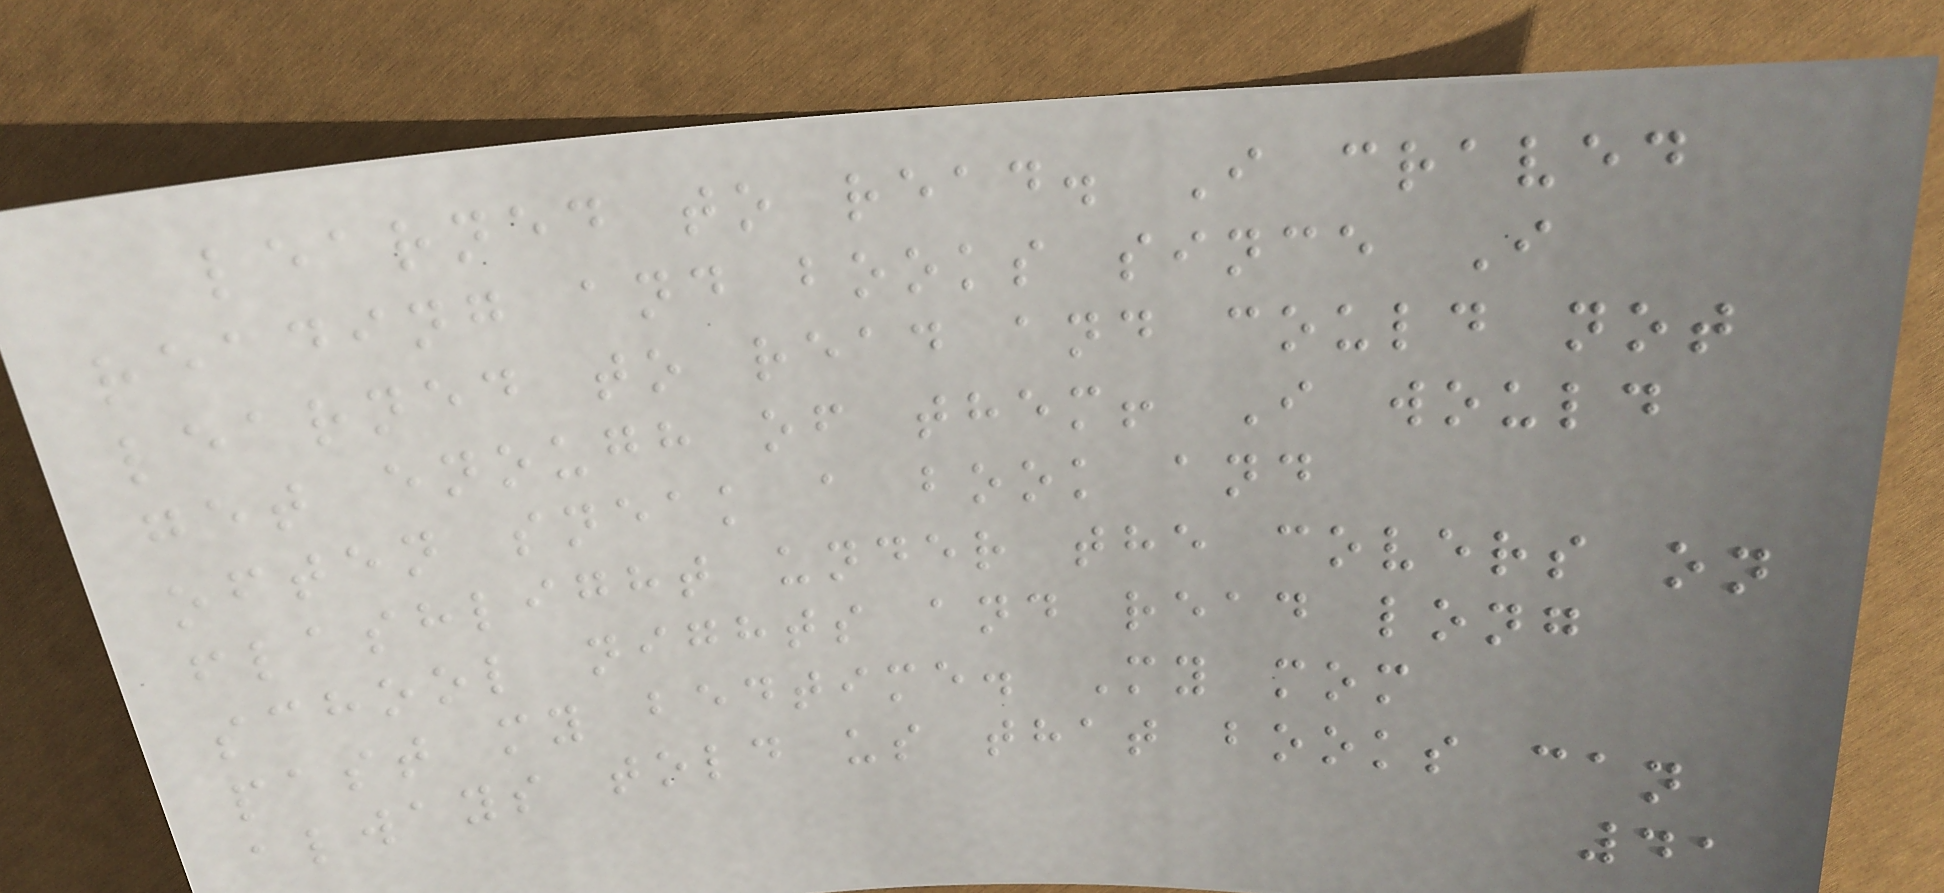learned to read. I craved
reading and books since I
learned to read and could not
get enough of them! I would
often sneak a book and
flashlight under the covers on
school nights and read long
past my bedtime. My mom
always told us that books can
41
